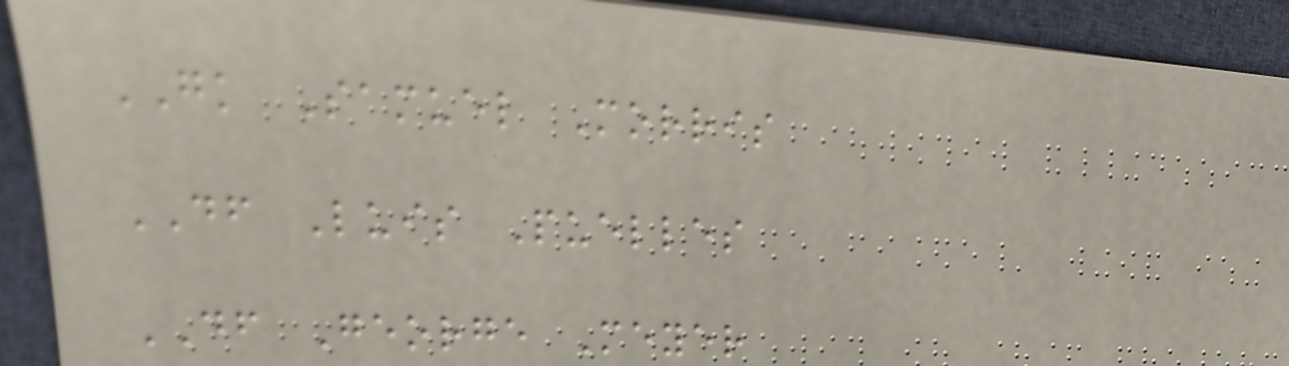GK Samuel Morris
DF Luis Puelles
DF George Meyer
